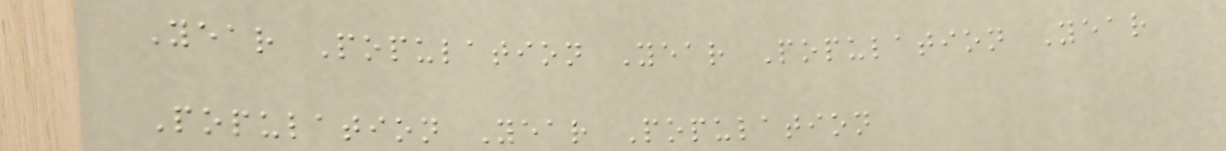Year Population Year Population Year
Population Year Population
